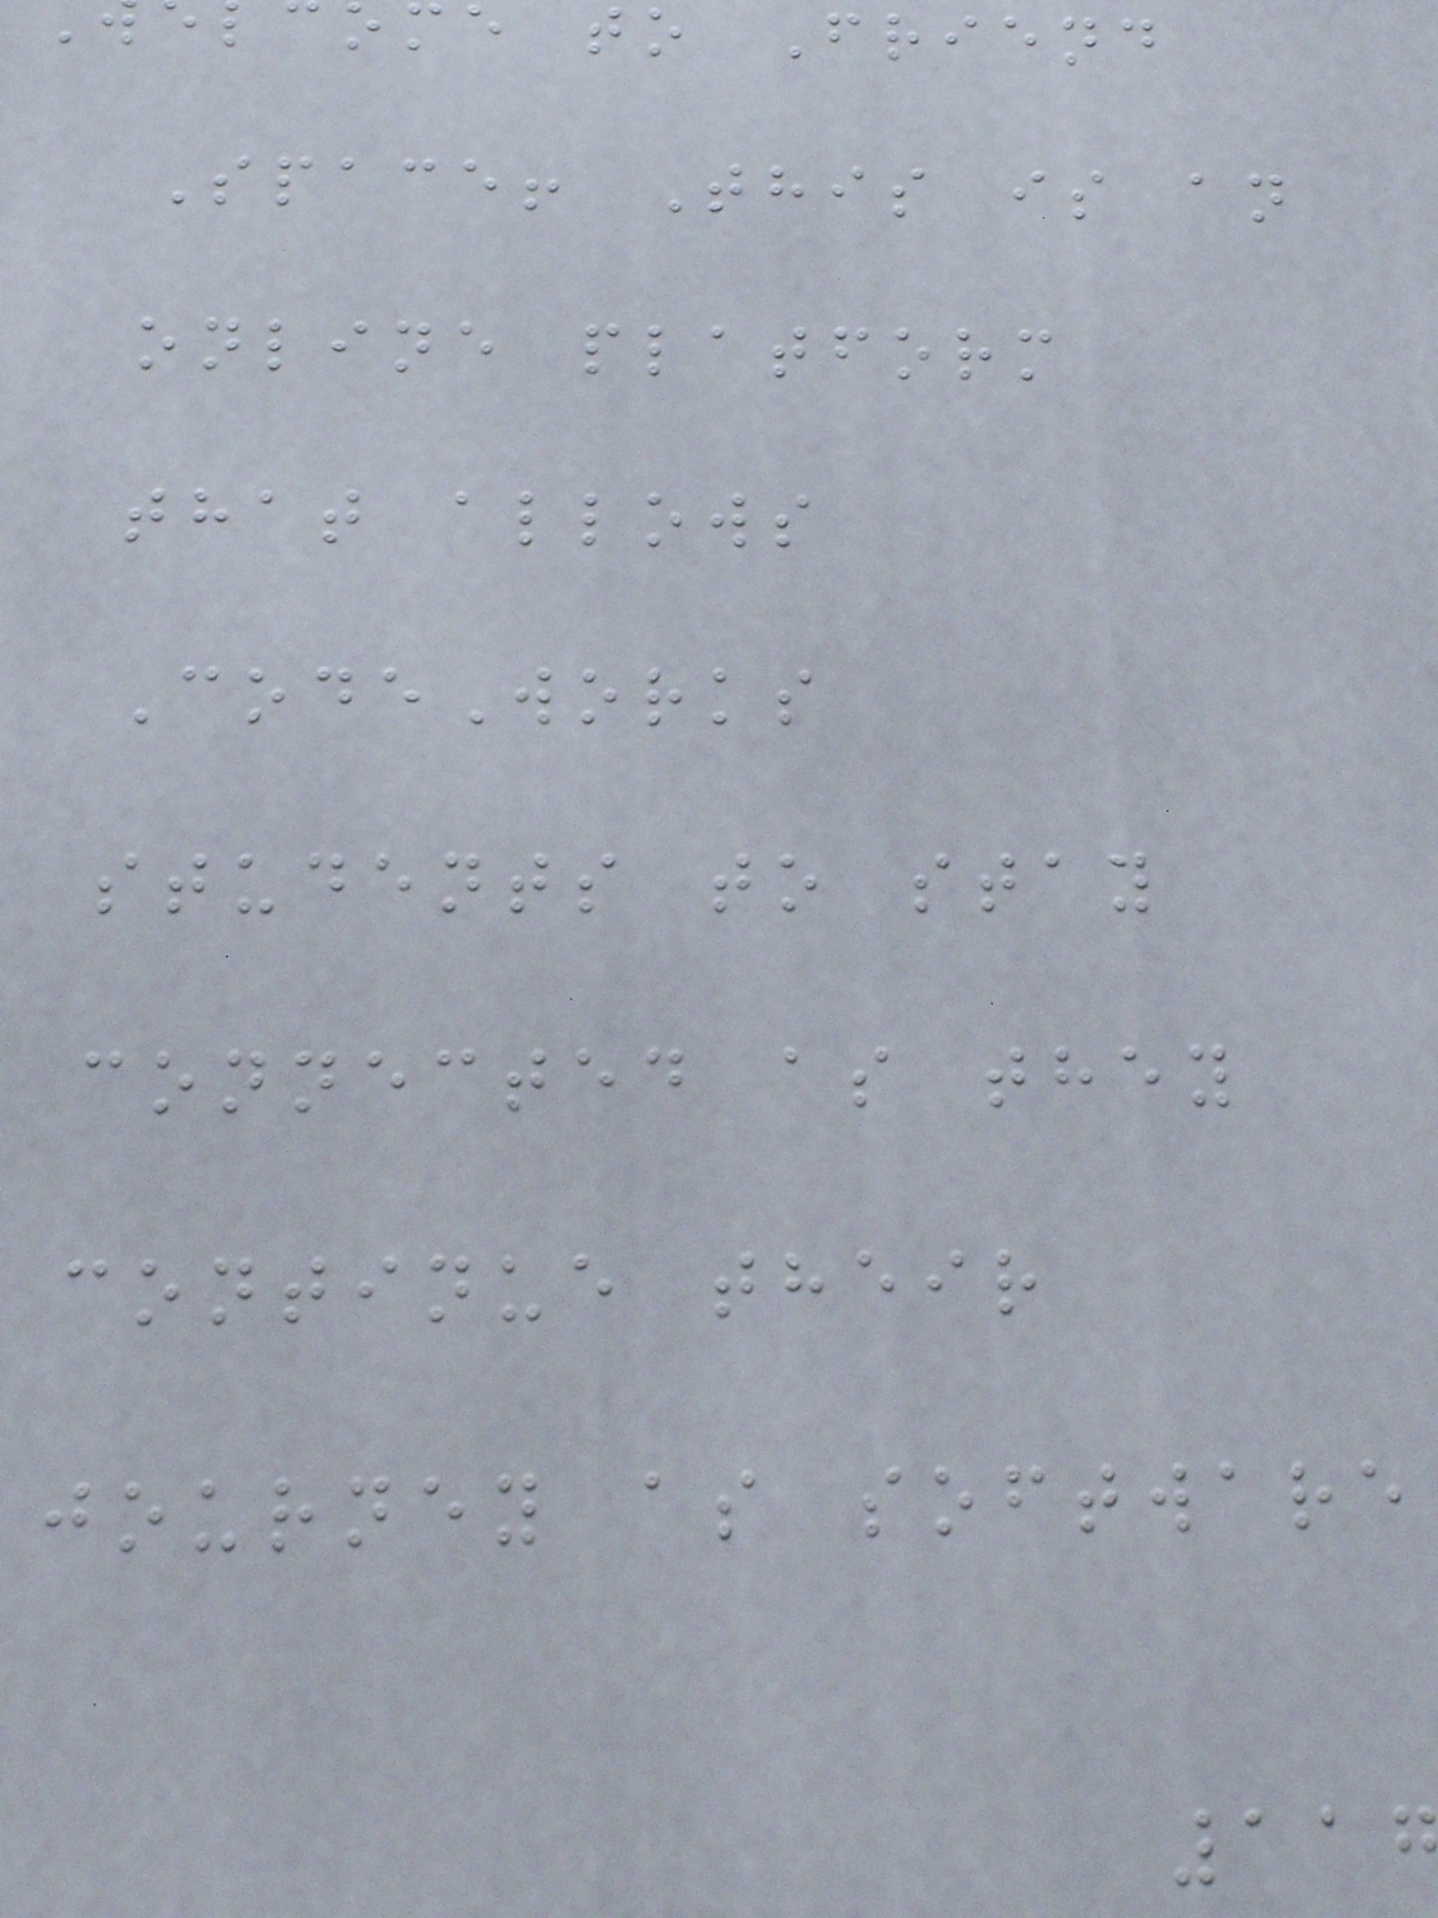me to Friend
Space! This is an
online platform
that allows
CodeWorks
students to stay
connected as they
continue their
journey as software
